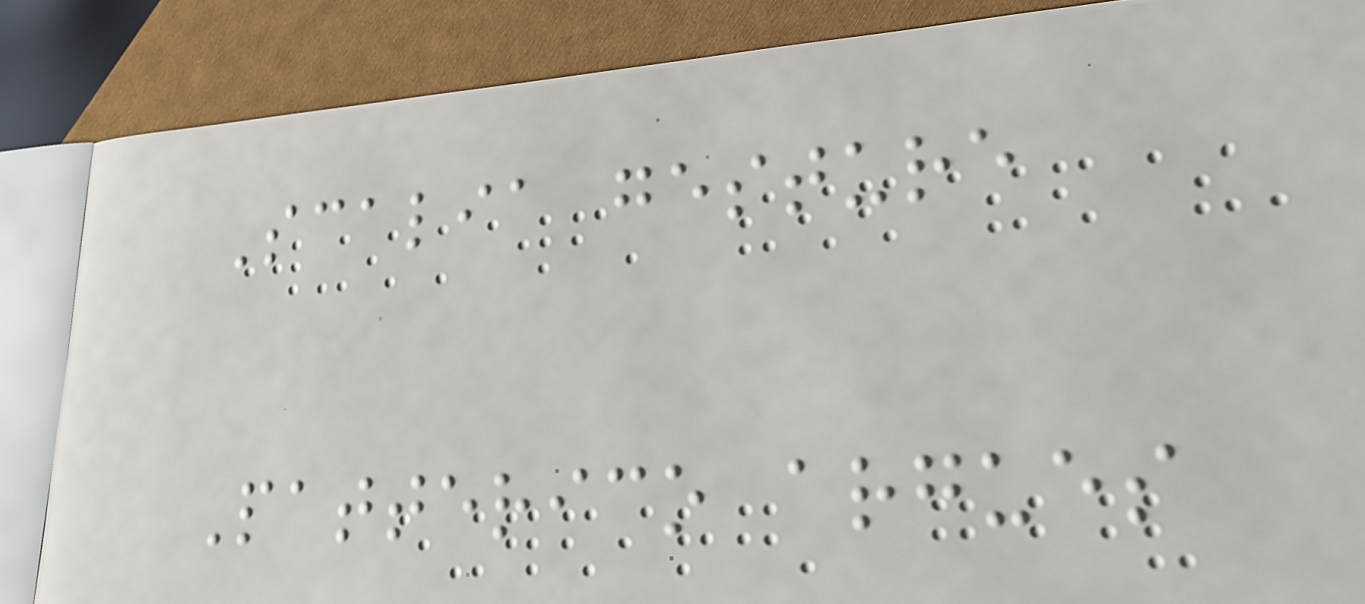Scalia gesture
Patterico argues
